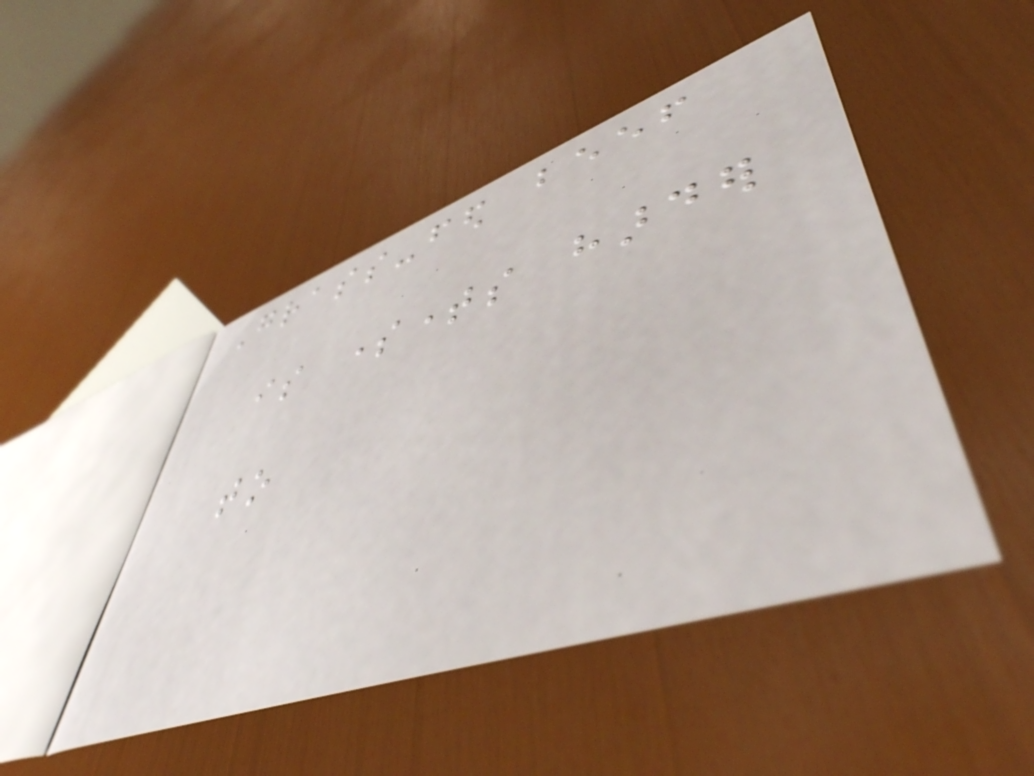Grass-fed beef
is sometimes harder
to
